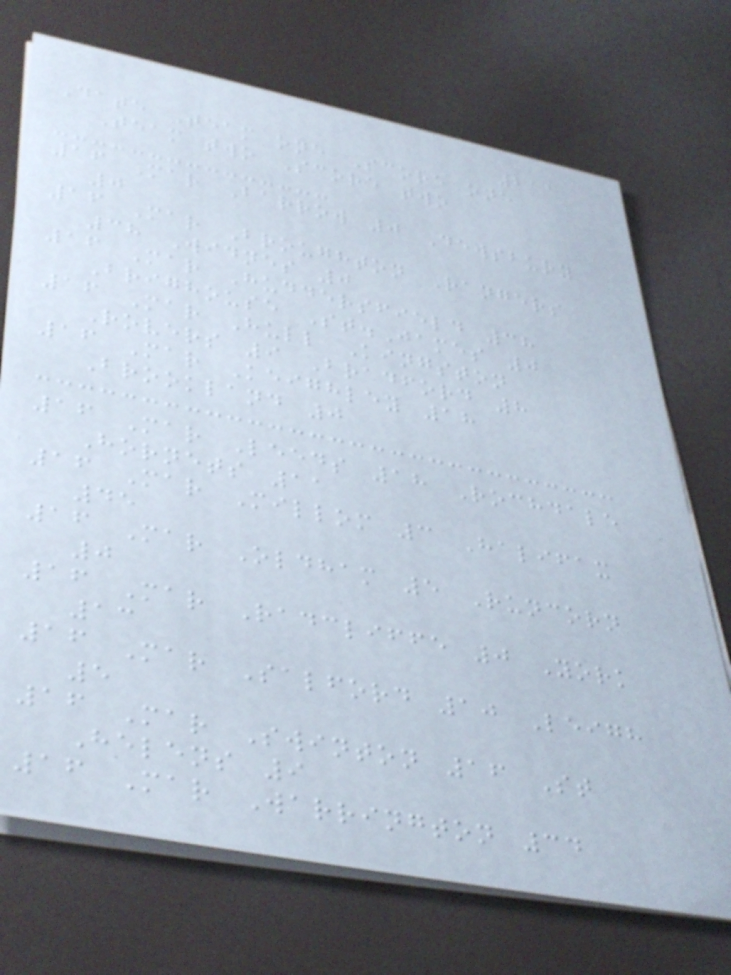211
Date Team one Score one
Team two Score two
16 Mar Barrow 0 Dewsbury
0
16 Mar Broughton Rangers
38 Widnes 0
16 Mar Huddersfield 38
Brighouse St.James 0
16 Mar Hull Kingston
Rovers 9 Bradford 8
16 Mar Keighley 18
Brookland 0
16 Mar Leeds 18 Rochdale
Hornets 11
16 Mar Millom 3 Halifax
45
16 Mar Oldham 5 Runcorn
0
16 Mar Radcliffe 0 York
13
16 Mar Salford 10 Leigh
5
16 Mar Swinton 16 St
Helens 9
16 Mar Warrington 34
